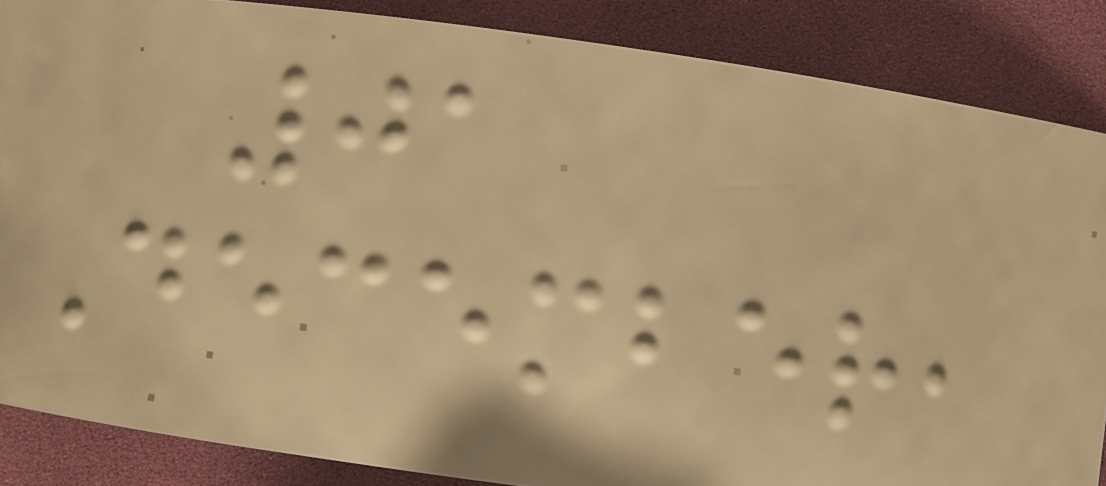01
December,
